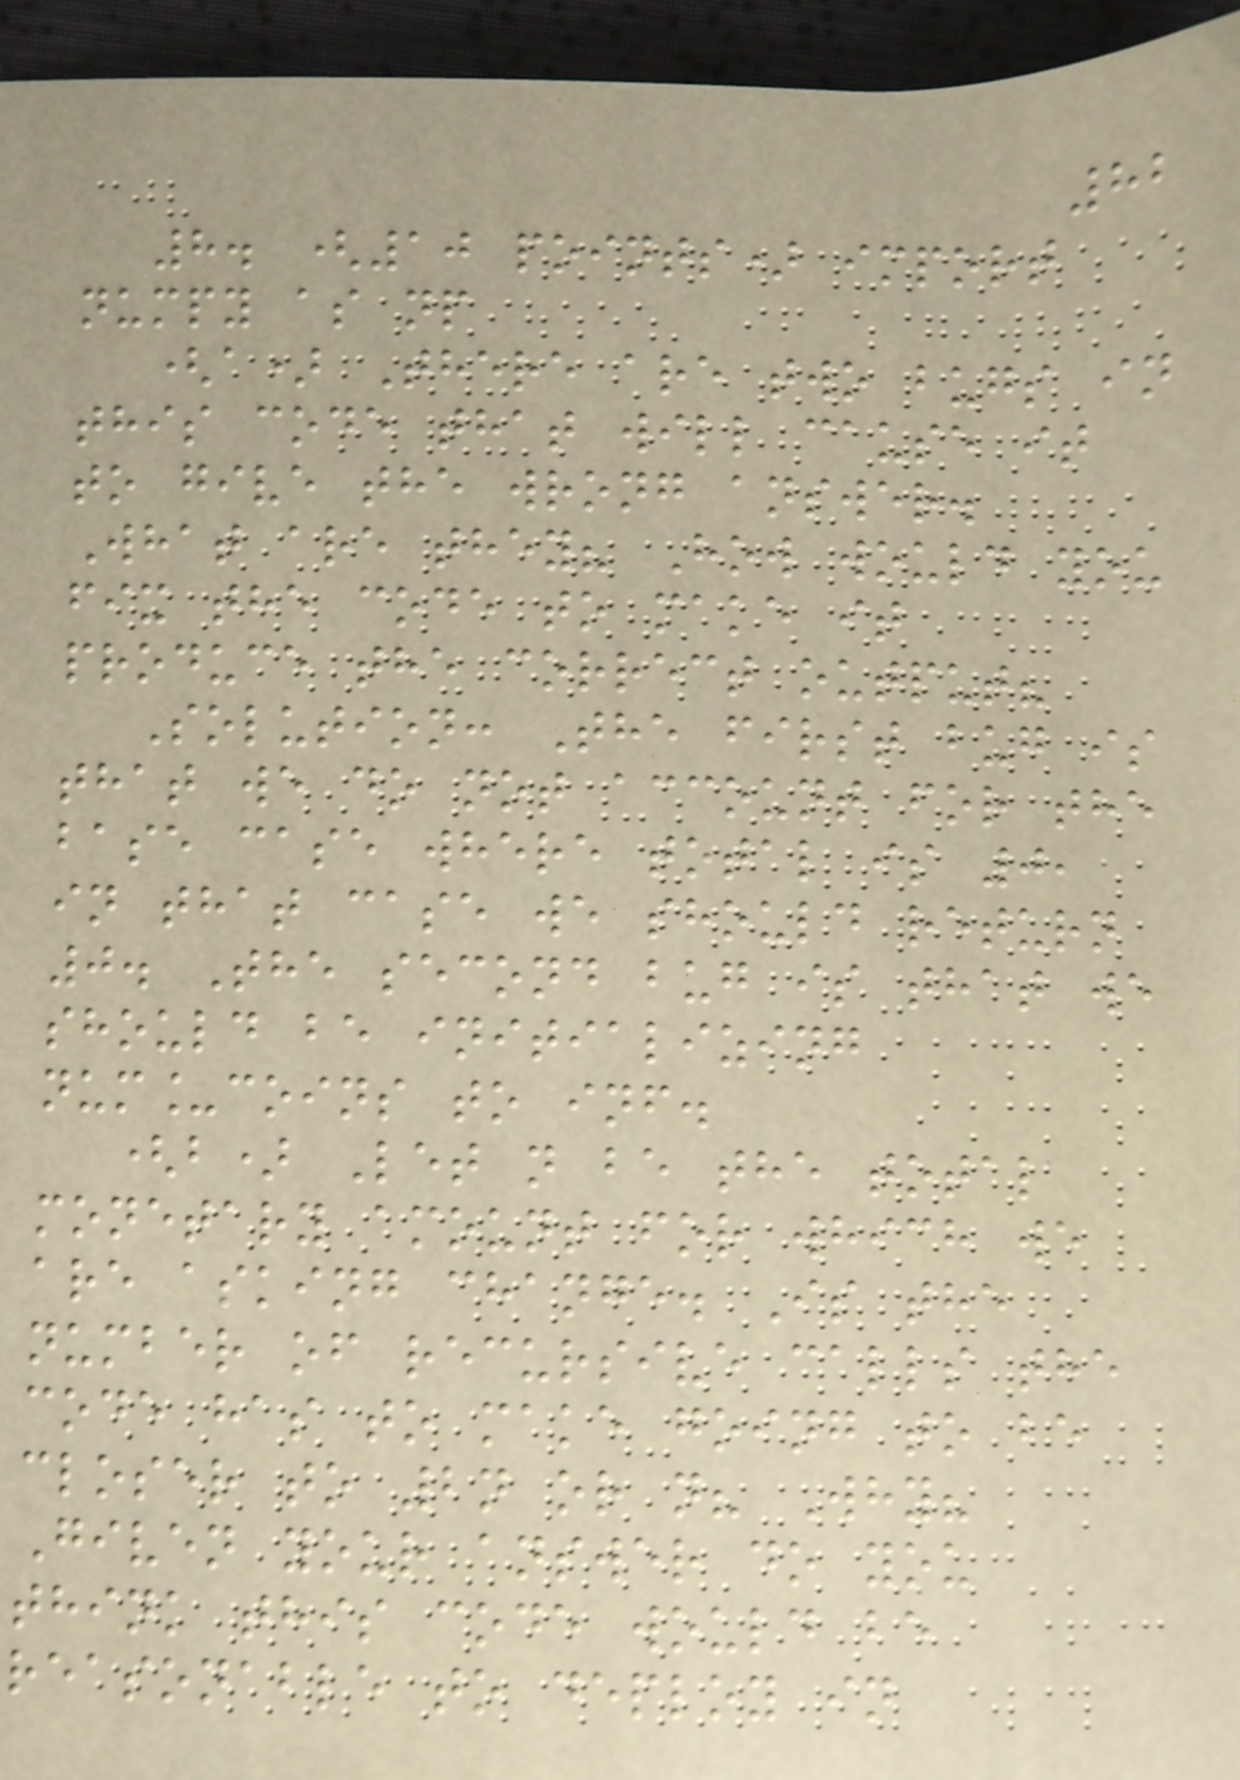82
8. (10 points) import
numpy as np
(a) There are two bugs in
this code that will cause it
to give the wrong answer.
What are they? How would you
fix the code to make it
produce the correct output?
Solution: The first bug is
that we do not account for the
base case where total is 0,
in that case we should return
0. The second bug is that we
should be initializing
num_coins to inf.
(b) Let n be the total
monetary amount for which we
are asking change. Is the
number of recursive calls the
code has to make going to be
closer to 2n or n? Why?
Given your answer do you
think this code would be
reasonable to deploy in
